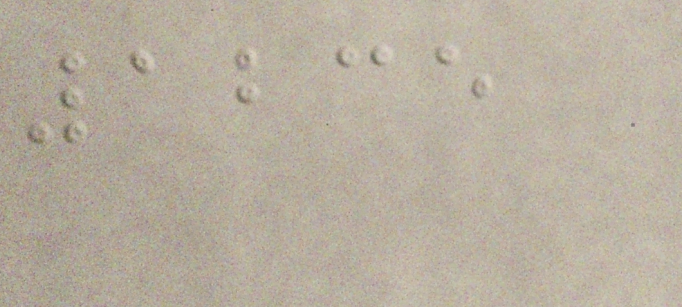1235
